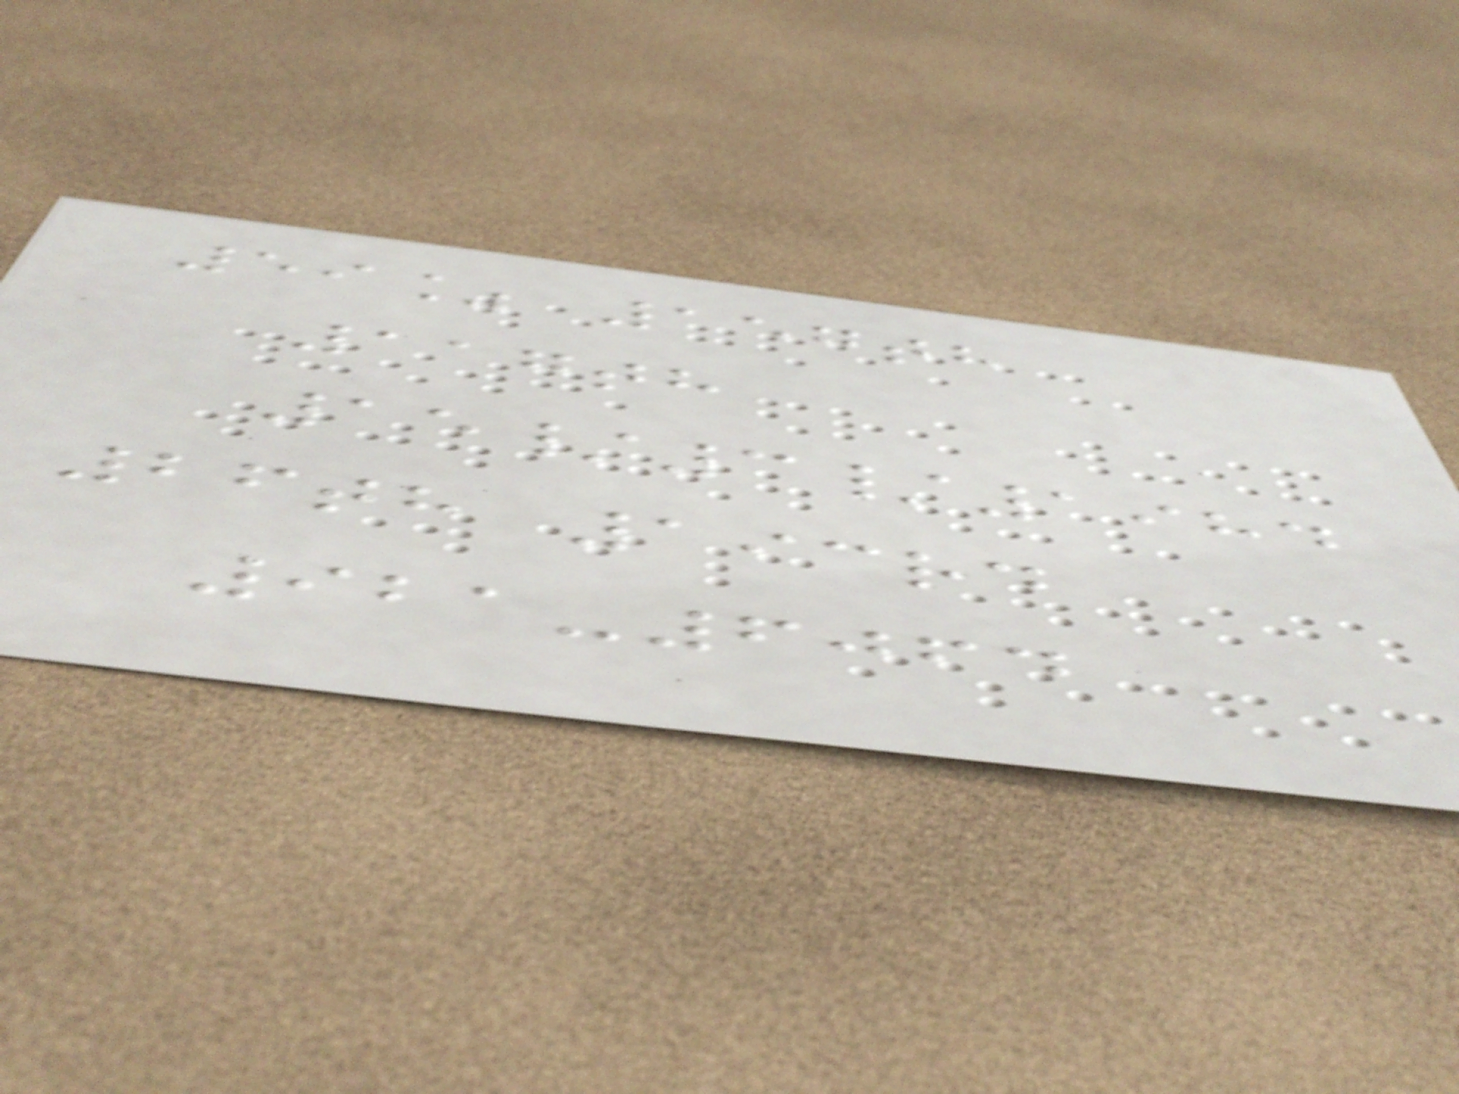59% 157th
117th
15/3/1984
26th 193rd
921-6064
